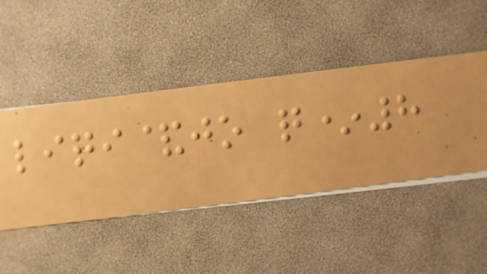liqi&jo q*8
